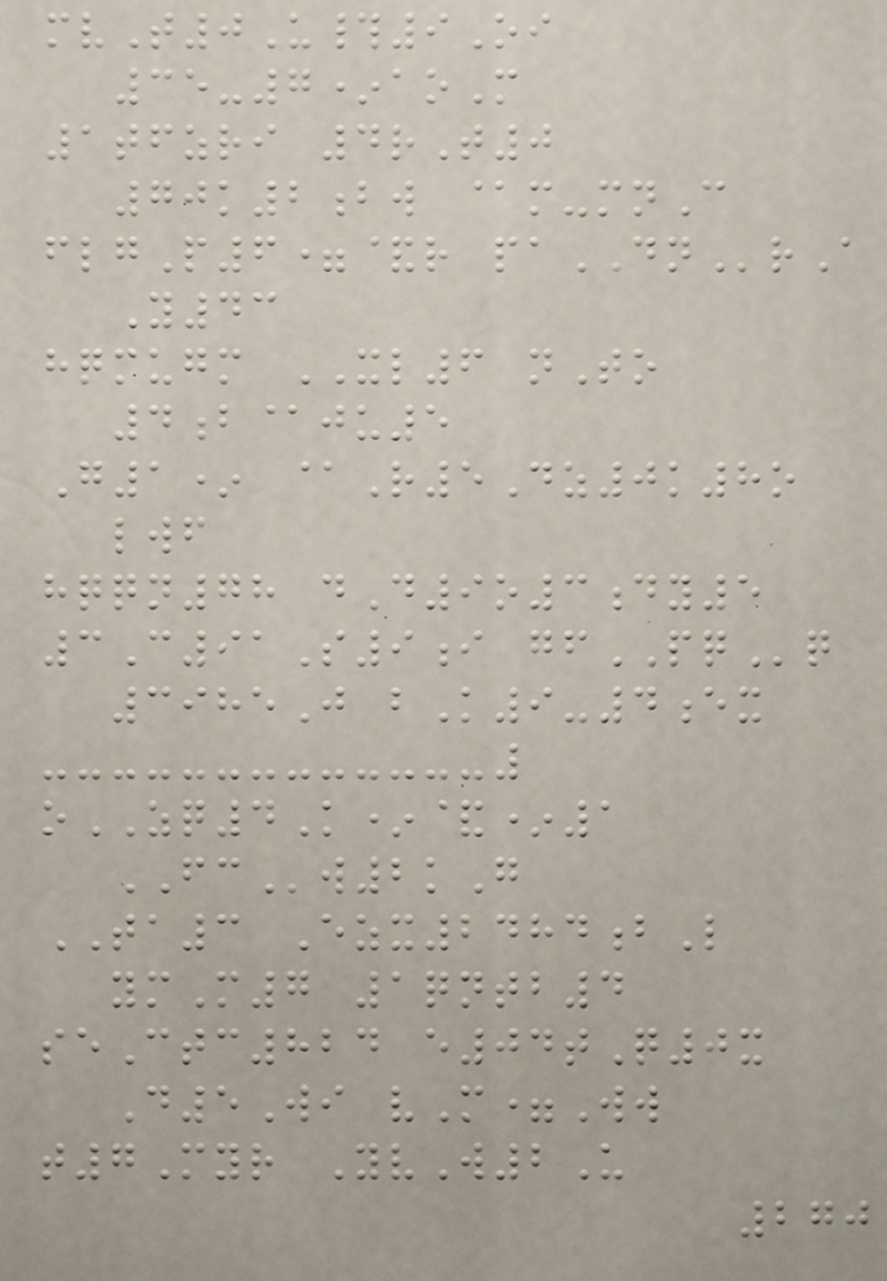mvT0U#9Oi
35-7*aoM
1tfzri 4rT0
70k2bw @m-mnC
flgP6=&r paDNrA
Y43
hqmugm XL6 nTo
4b@ju5
G1* @R5Dz0k8o
lwf
hqqn78 dD9o3dy5
3C91S9i gfPQq
3985J bK9-4ex
oZQ4K*&*1
FCw2kG
TA3 Ezx2484bL
ymM7 1qntb4
seCtc824 e04tQ0x
D5Wi vM=Ww
t7Myr YvW2U
270
